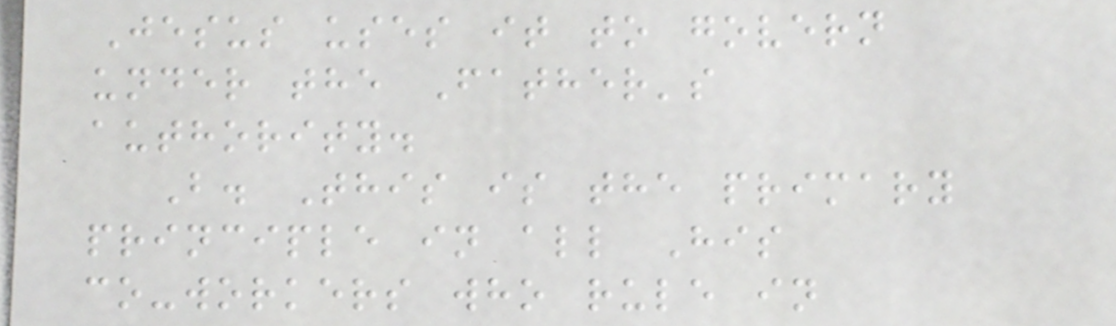Jesus uses it to govern
under the Father's
authority.
B. This is the primary
principle in all His
co-workers who rule in
